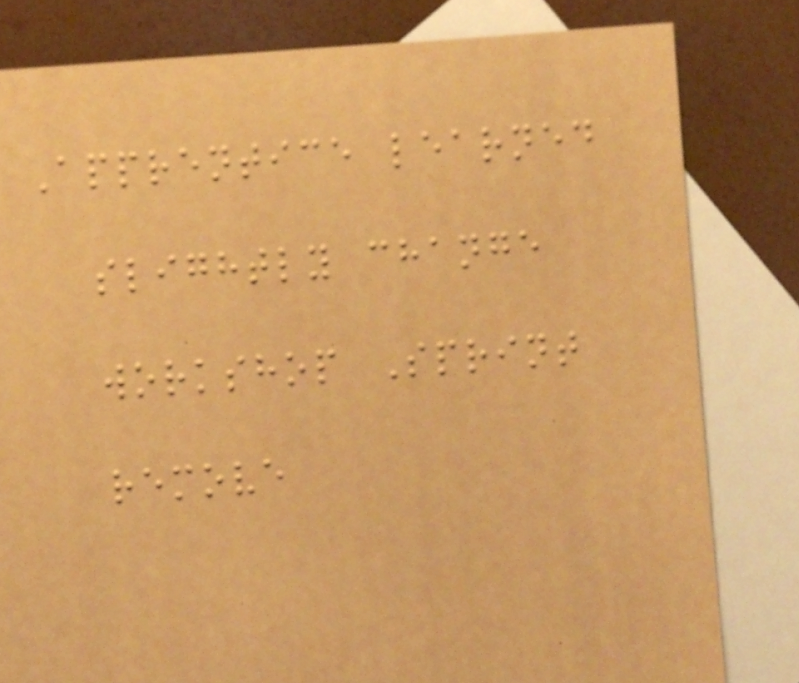Apprentice learned
slightly change
workshop Sprint
remove
